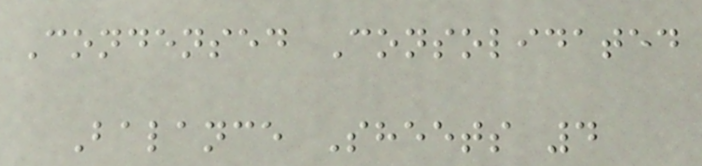Condensed Consolidated
Balance Sheets 4
